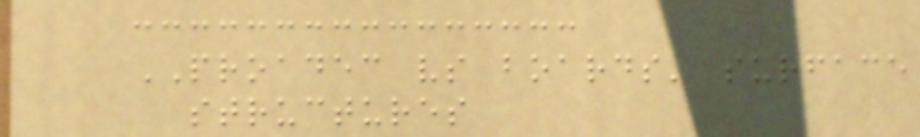PROADEC vs boards' surface
structures
